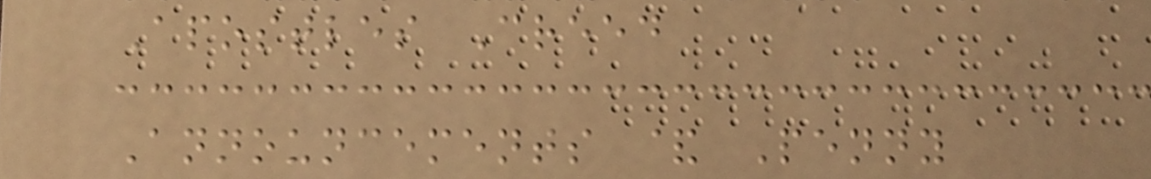Apostles Creed
Announcements & Penny
